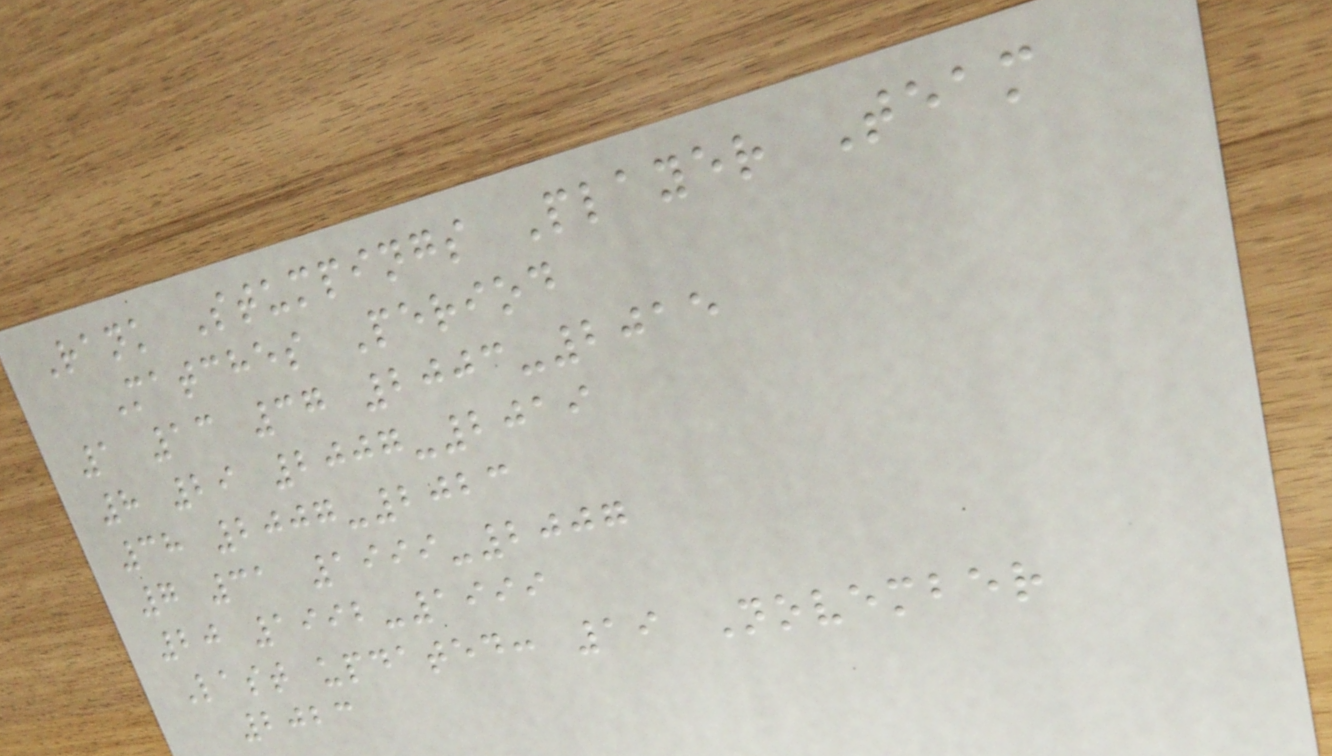Rank Stumpings Player Team
Matches Period
1 13 37 2003-2015
8 29 2007-2019
38 2007-2023
7 31 1999-2007
20 1992-1999
Last updated: 19 November
2023
